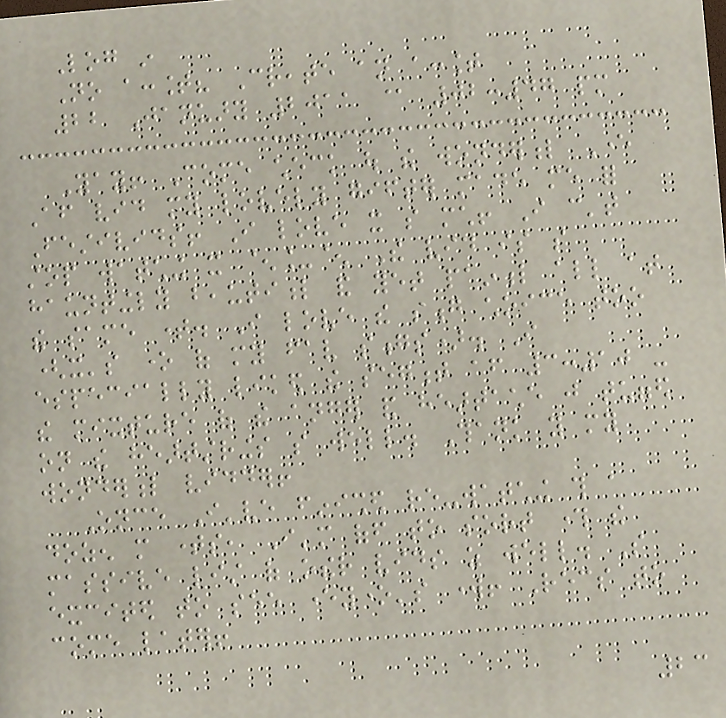Log in
No account? Create an account
22 January 2011 @ 02:47 pm
Yay! Come check out the wonderful Ever
After vid my lovely gifter made me for
Festivids! I love it so much! I can't
stop watching it ^_^ The vid is so
hauntingly beautiful and yet painful all at
the same time. I love the song choice too
(it's one of my fav songs). I
especially liked the segment after 3:10 -
the mixture of the anger and heartache just tugged
on the heartstrings so well. Thank you my
wonderful vidder!
Once I've finished re-watching this a
dozen more times, I'm off to sort through the
massive list of other vids as well. So
excited to see everyone's work! Recs to
come later!
23
